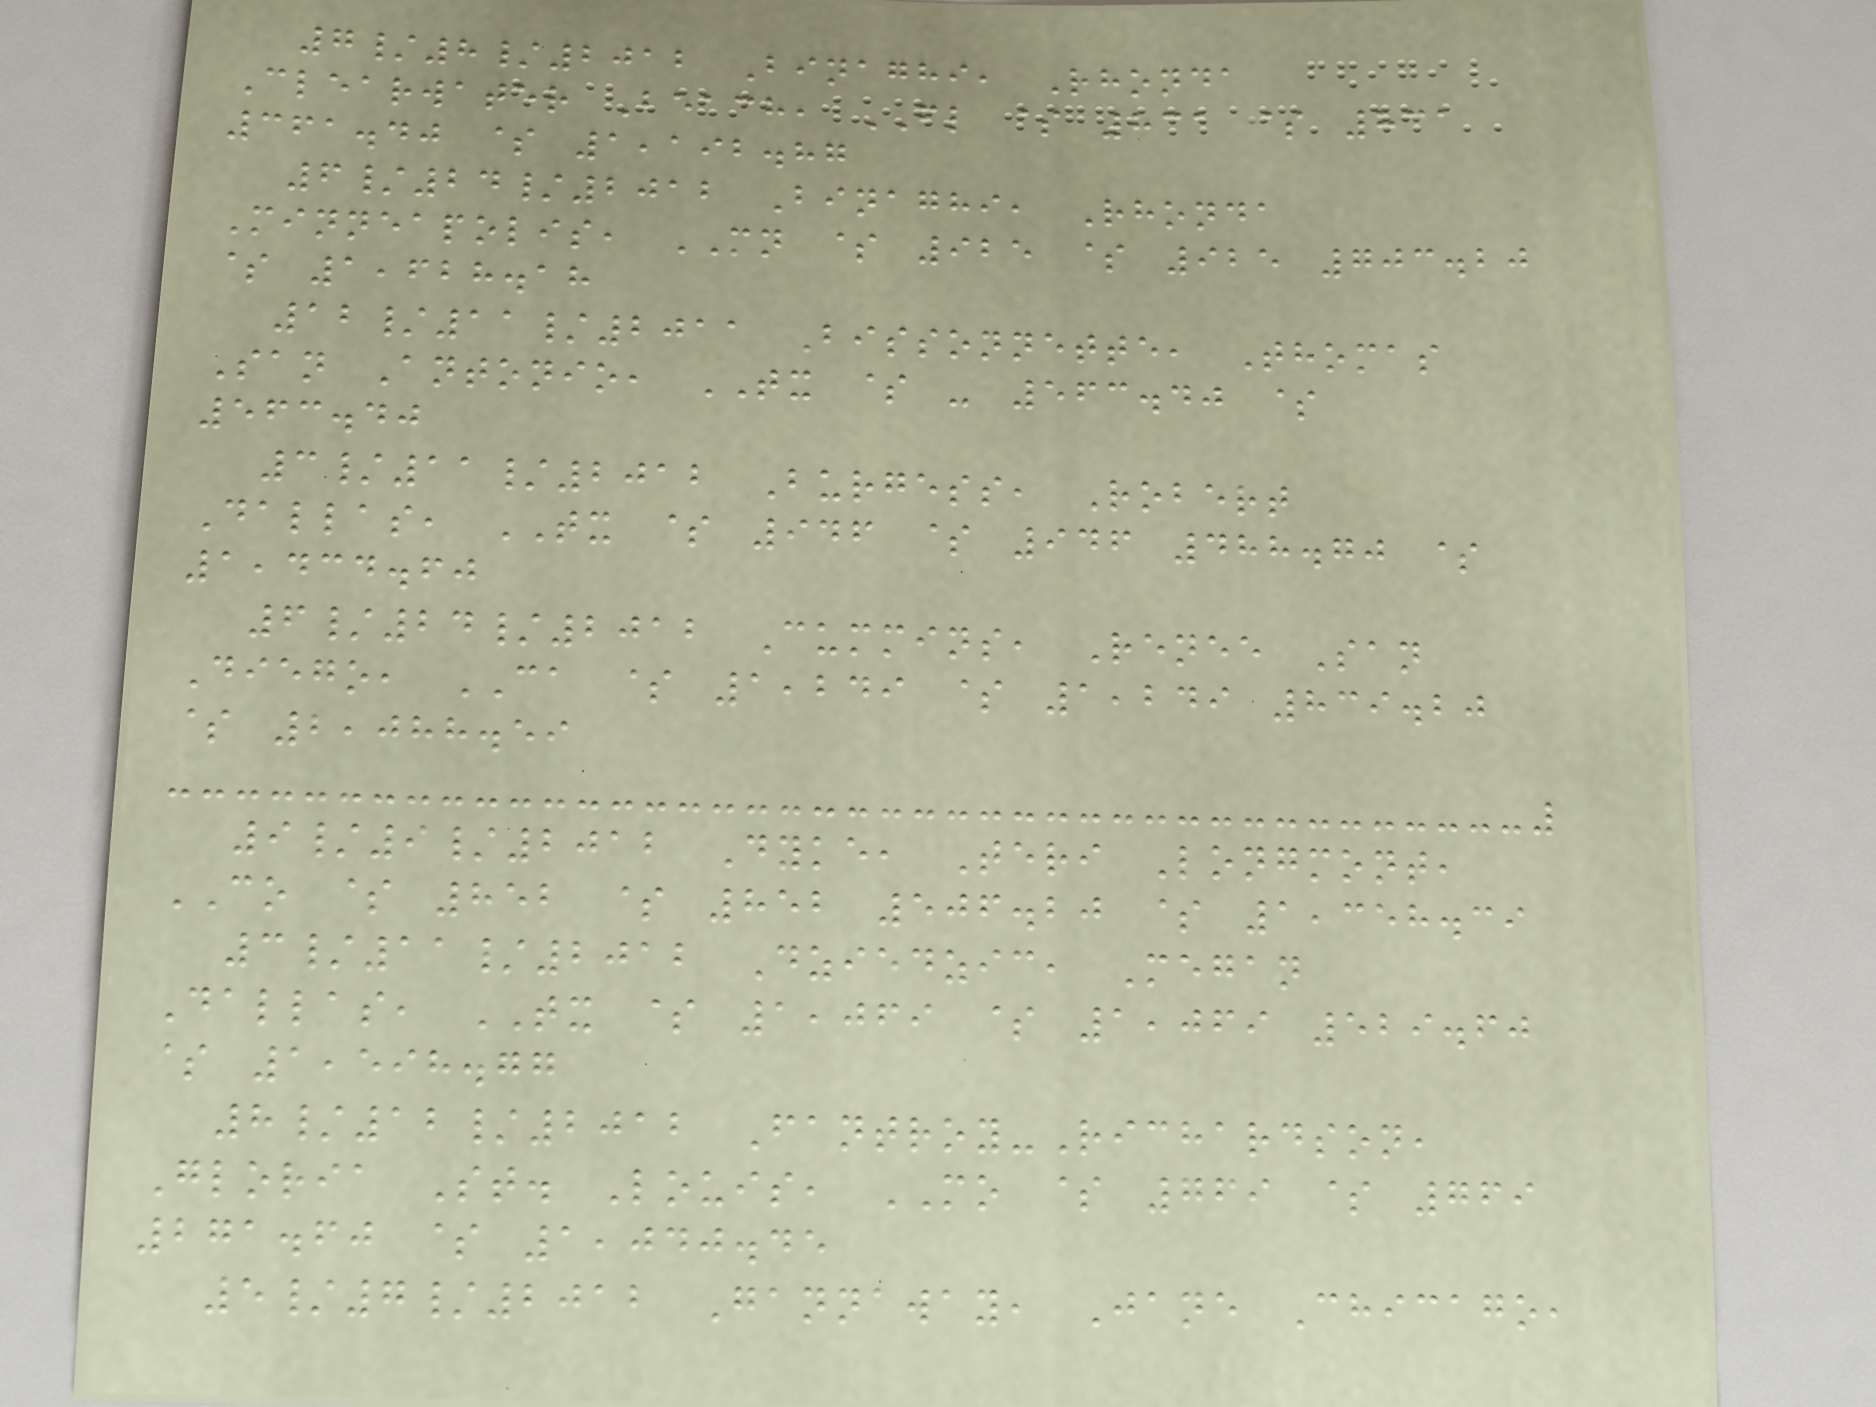7/8/2012 Binaghi, Rhonda
Clearwater Beach, FL $ 831 $ 831
361.40 $ 1,192.87
6/24/2012 Binaghi, Rhonda
Minneapolis, MN $ 925 $ 925 703.20
$ 1,628.18
12/11/2011 Bissonnette, Thomas
San Antonio, TX $ - 563.40 $
563.40
3/11/2012 Burgess, Robert
Dallas, TX $ 946 $ 946 488.70 $
1,434.60
6/24/2012 Cummins, Renee San
Diego, CA $ 1,249 $ 1,249 839.20
$ 2,088.59
9/9/2012 Dyke, Teri Longmont,
CO $ 852 $ 852 506.20 $ 1,358.39
3/11/2012 Dziedzic, Megan
Dallas, TX $ 1,069 $ 1,069 529.60
$ 1,598.77
8/12/2012 Fantroy-Richardson,
Gloria St. Louis, MO $ 769 $ 769
271.60 $ 1,040.45
5/7/2012 Gannaway, Jane Chicago,
